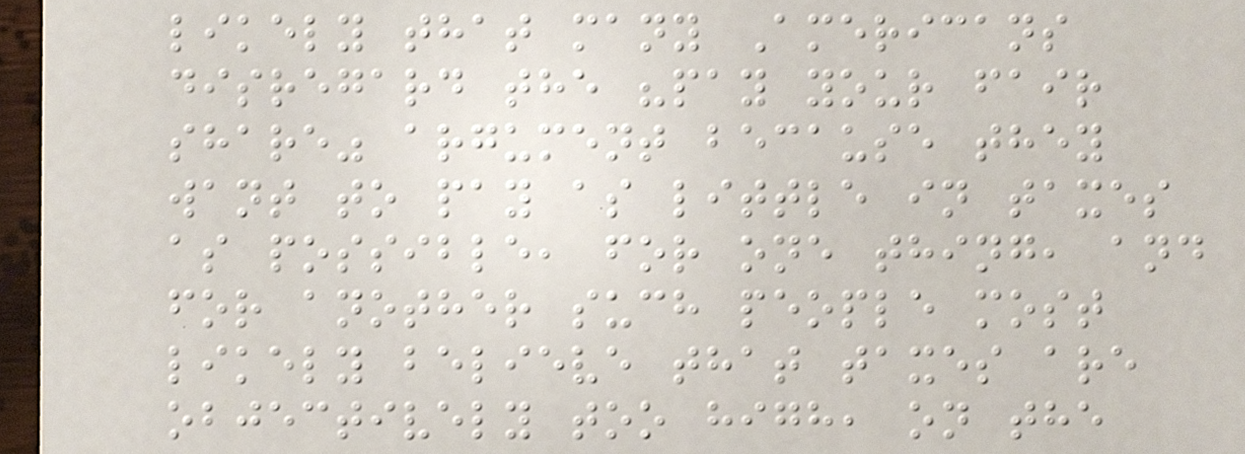likely that many Americans
disregard the "pay your fair
share" argument because they
want to pay as little in taxes
as possible, for one thing, and
for another such people most
likely believe that taxes are
objectively too high, on the
